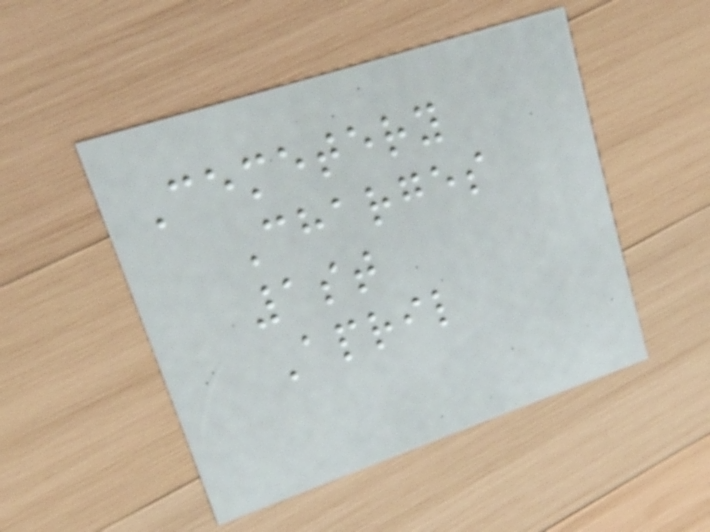Cemetery
Charges
1st
April
